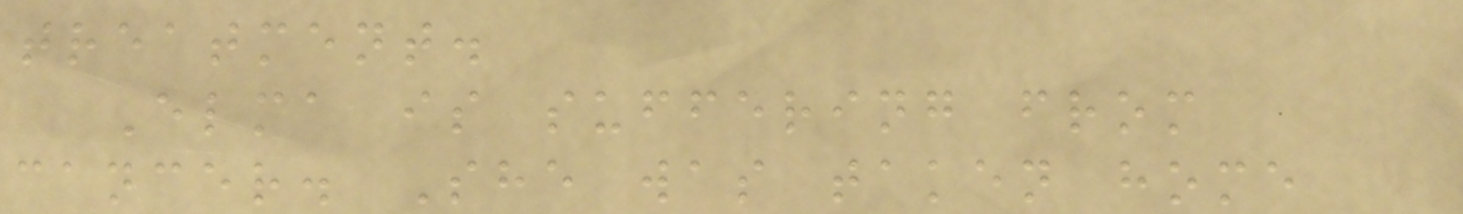treatment.
Elma is suffering from
cancer. She was taken home
